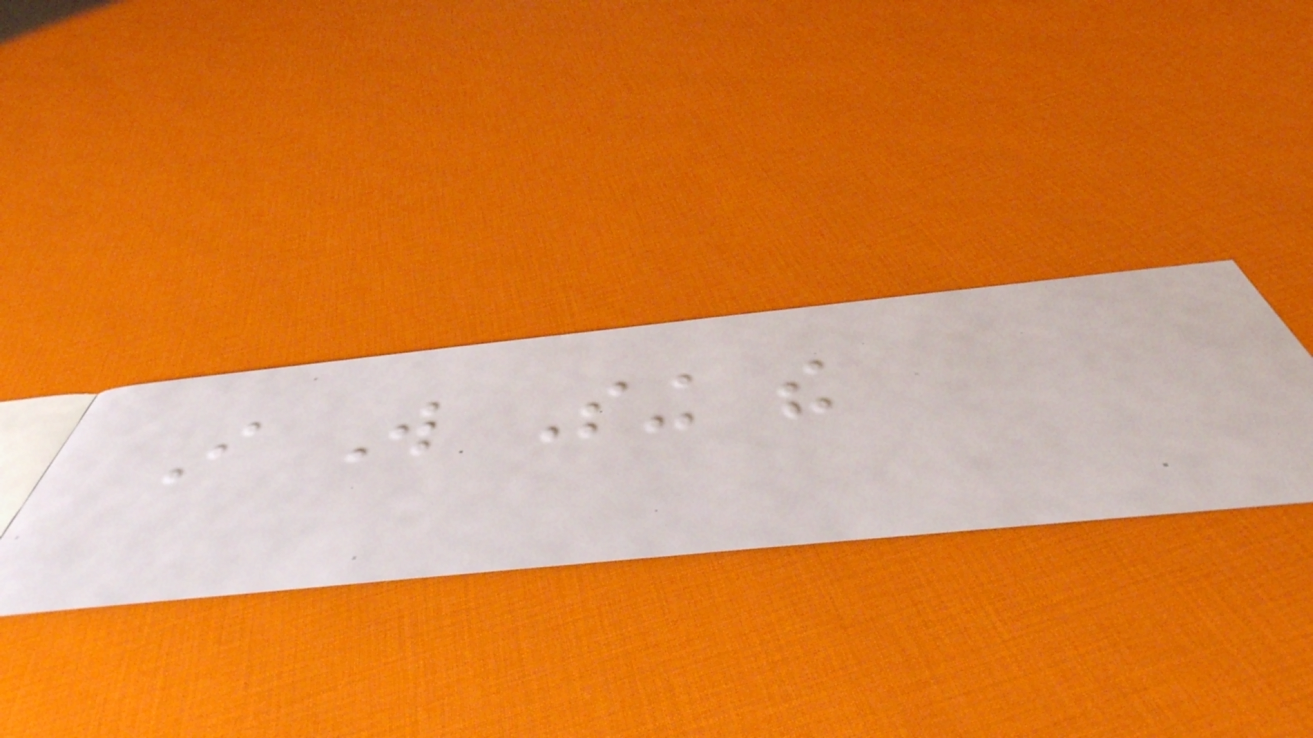I Will Sing the
